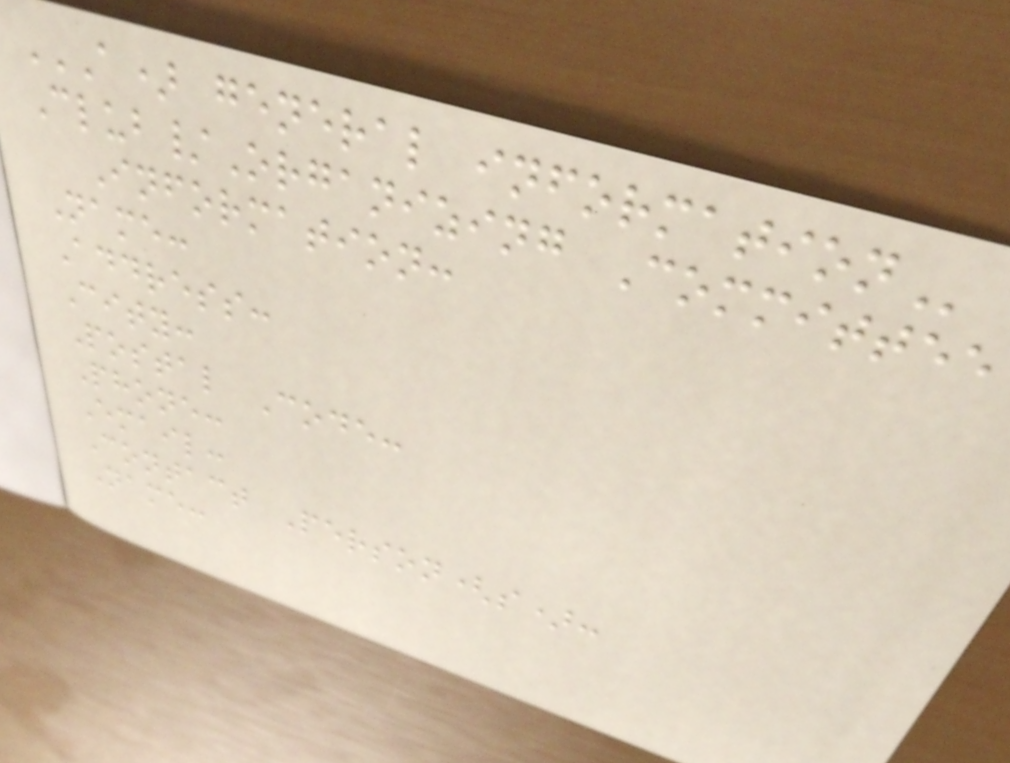A) GENERAL INFORMATION
Club/Organizing Committee
Information:
Name:
Address:
City:
Postal Code:
Phone:
Email:
Contact Person(s):
Name:
